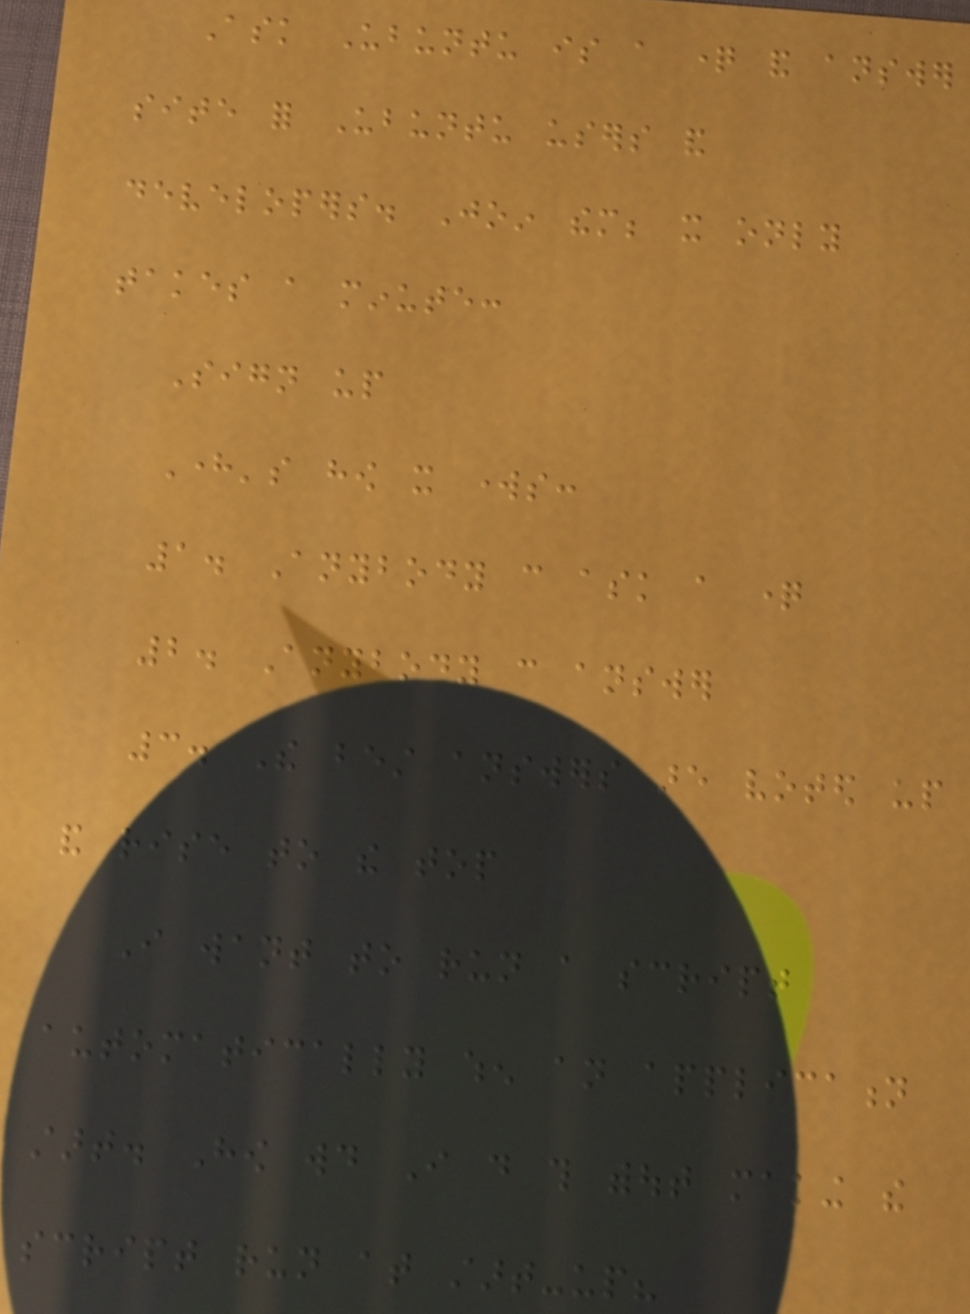Ask Ubuntu is a question and answer
site for Ubuntu users and
developers. Join them; it only
takes a minute:
Sign up
Here's how it works:
1. Anybody can ask a question
2. Anybody can answer
3. The best answers are voted up
and rise to the top
I want to run a script
automatically when an application
start. How would I do this without making the
script run at start-up?
